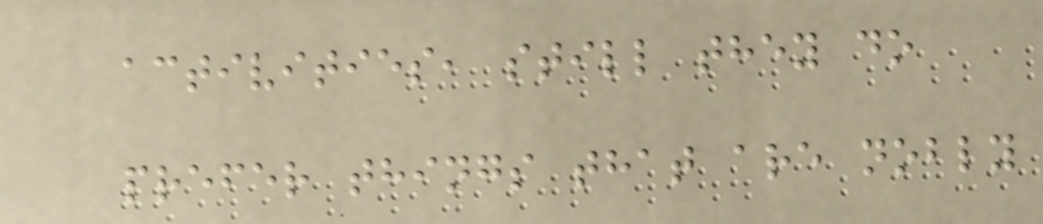activities, still they do
prefer things that are nobly
